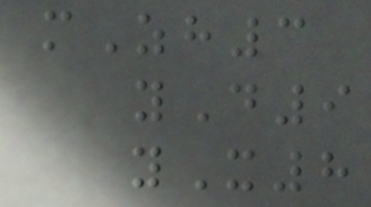mZh3
yD9
yX8
